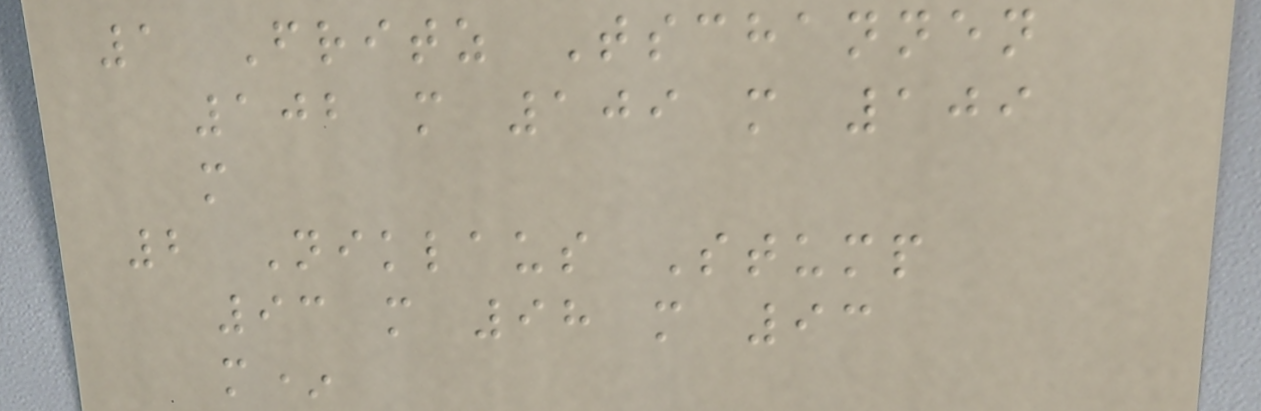1 Fritz Tschannen
102 m 109 m 109
m
2 Niklaus Stump
93 m 98 m 93
m*
